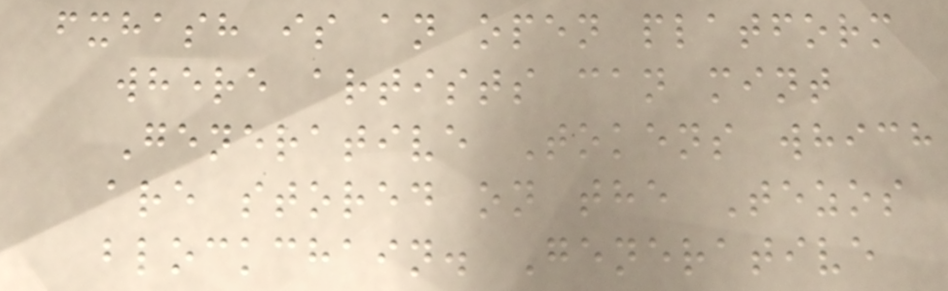fxhash is an open platform
where artists can mint
Generative Tokens which
are stored on the Tezos
blockchain. Generative
